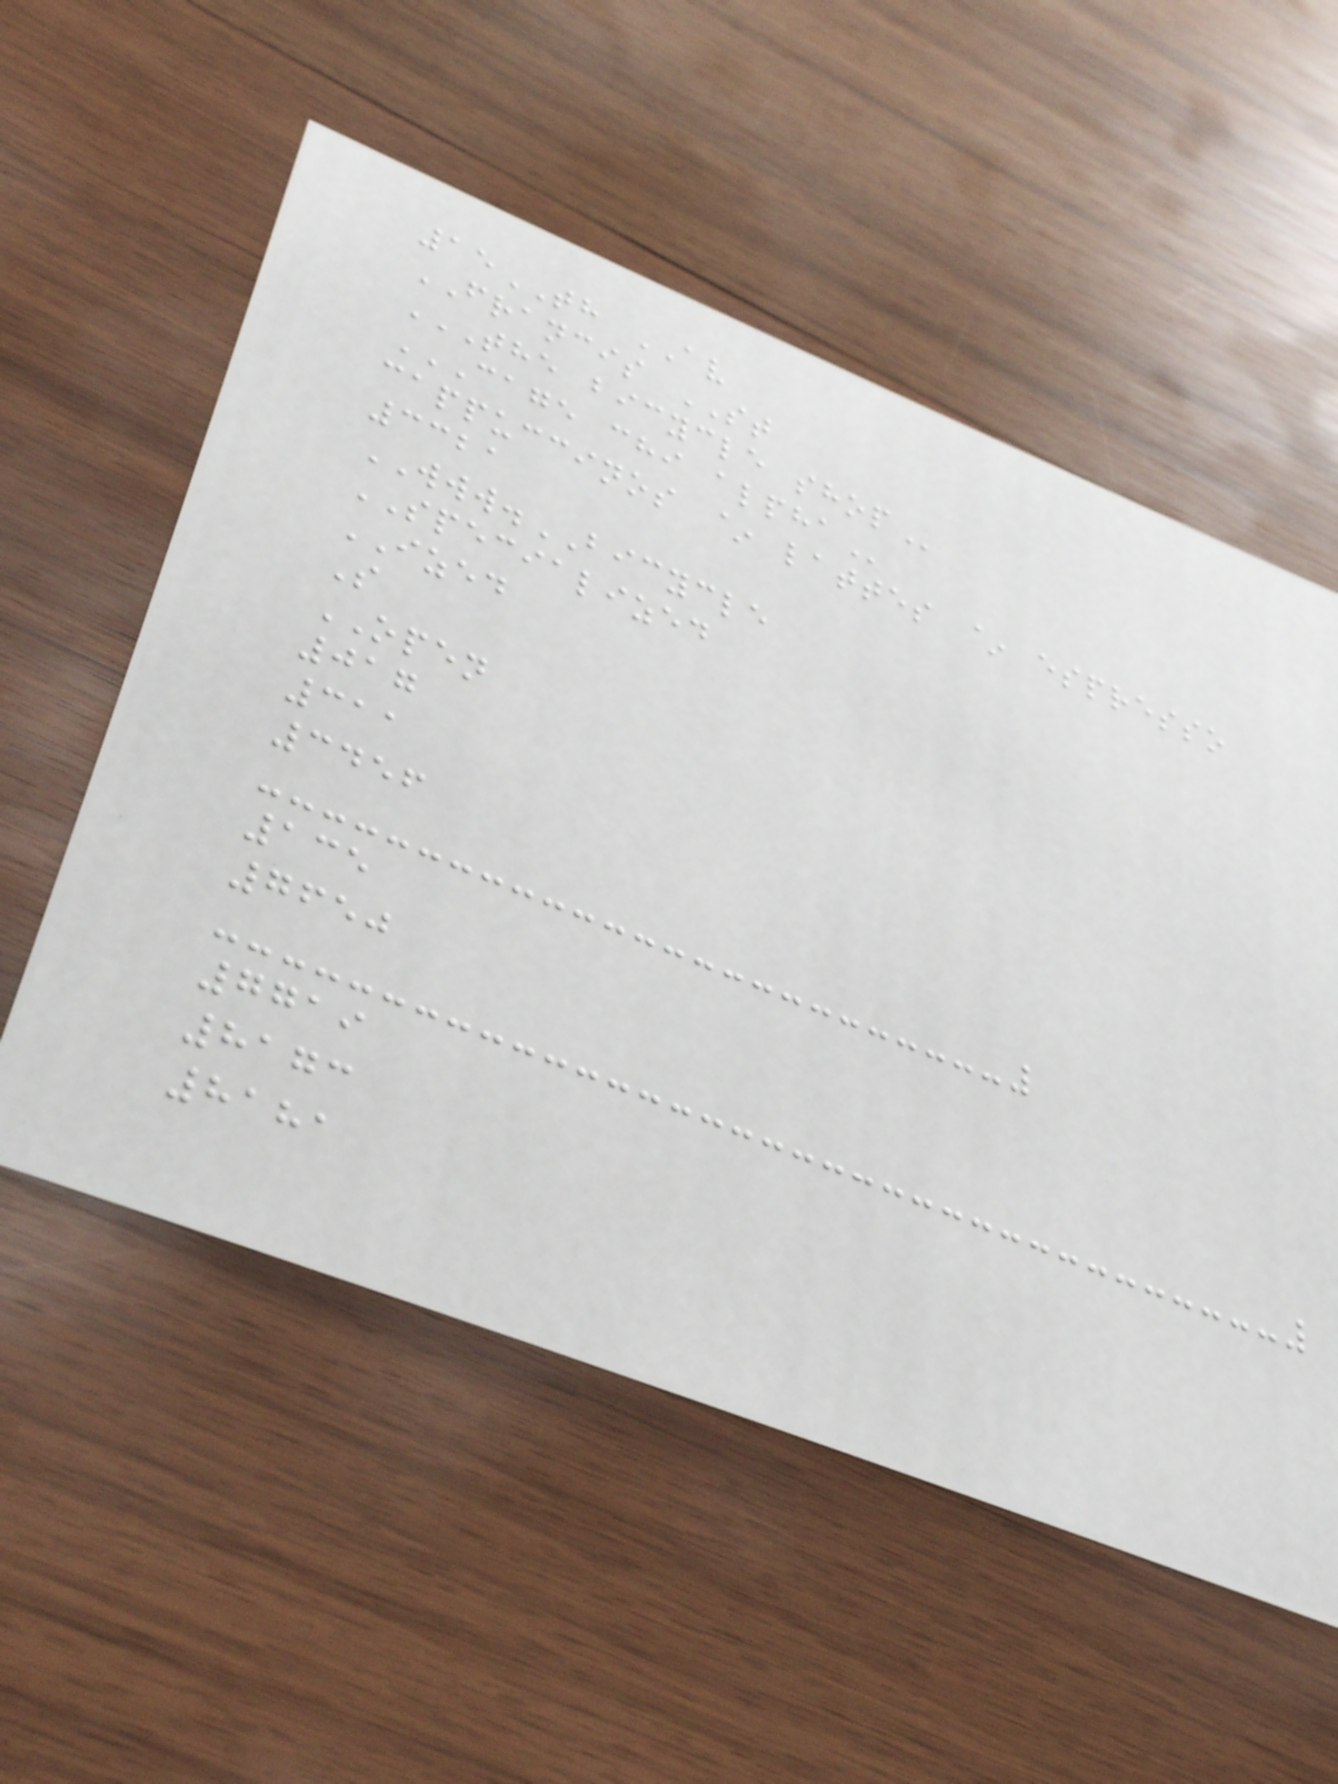15TH AV
FRANCIS ST
THE BICYCLE SHOP
CAGE CHI ALPHA
cappuccinos ~ lattes ~ espresso
3321
WWW.BICYCLE
SPECIALIZED
IZED
S
OPEN
017
311
3456
135
7650
7719
8173
8181
